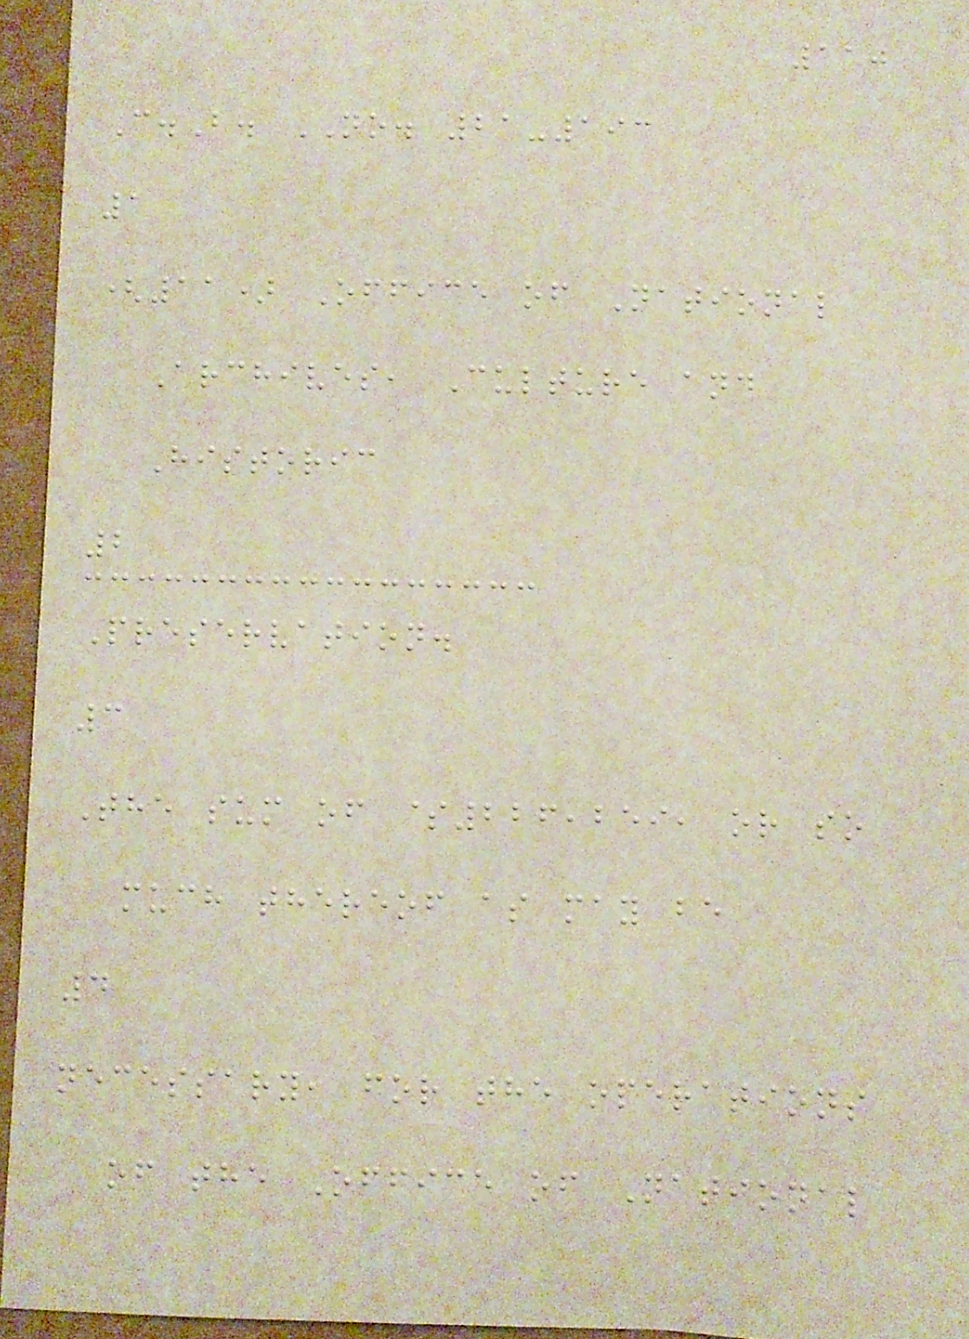110
C.B. NO. 21-193
1
(11) Office of National
Archives, Culture and
Historic
2
Preservation.
3
The sum of $226,259, or so
much thereof as may be
4
necessary, for the operations
of the Office of National
